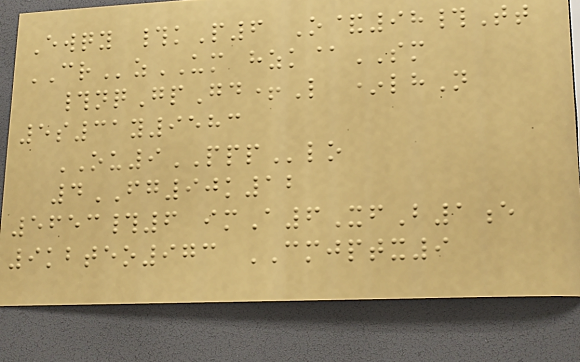Ewqy #kP6 O&98#Tt
CRzUM hzk@SM
#nqGpGd+L *lhN
5s31y9583
OU9PPPlo
4FG90k12
5653#6 imA6XfB1e
9kbteo973 CMJPTX9
